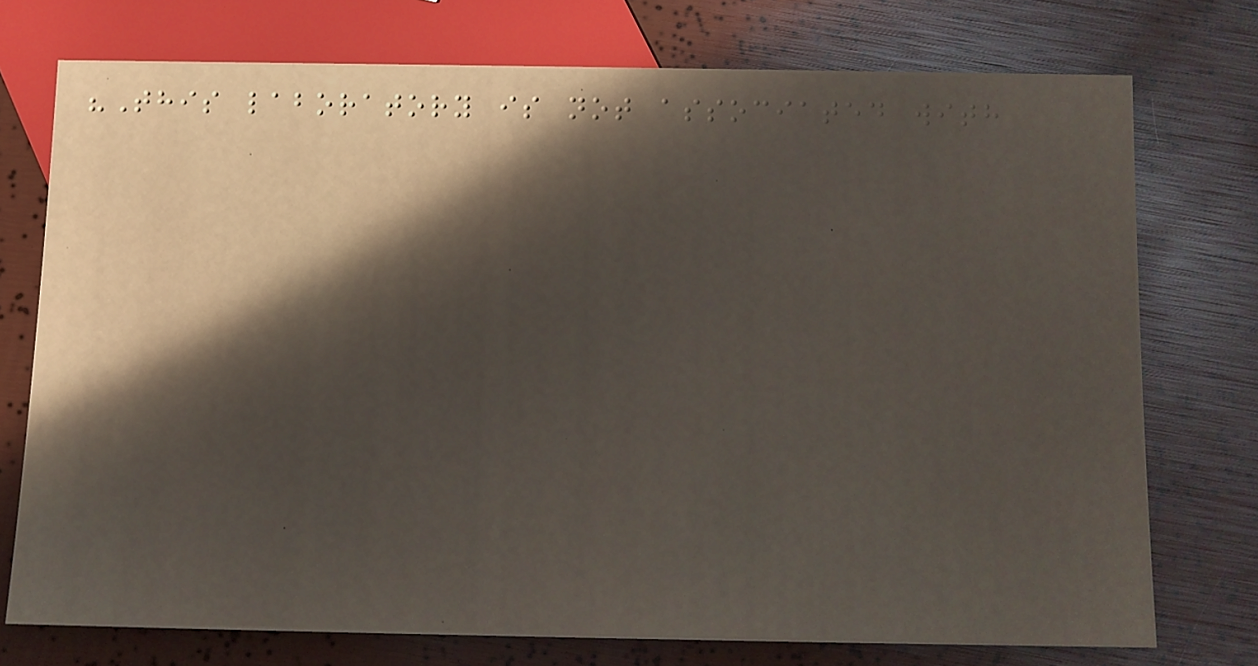"This laboratory is not associated with
